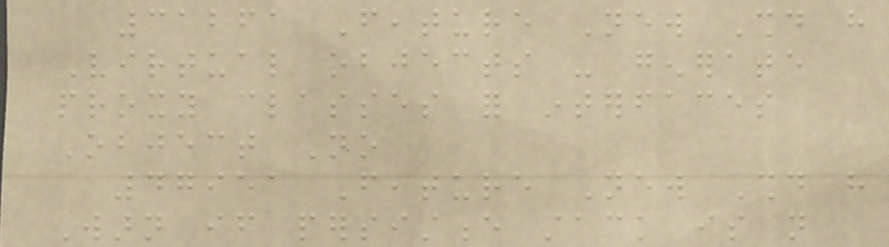31261 Feature New Should have
Virtual objects - generate
proxy classes for interfaces
Object No
47951 Feature New Should have
Warn if persistence stack is not
